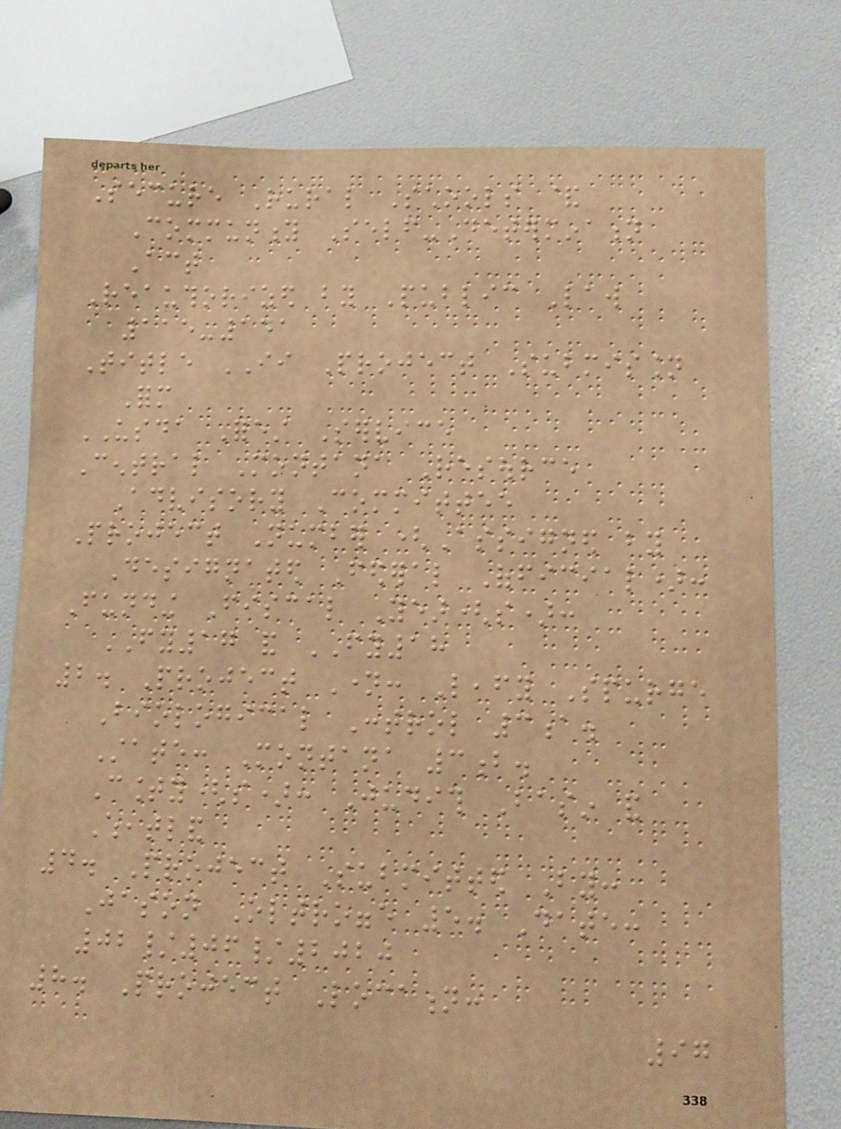Secure Rural Schools &
Community Self-Determination
Act
Reauthorized by Public Law
115-141
Title II Project Submission
Form
USDA Forest Service
Central Montana Resource
Advisory Committee
Project Number (Assigned by
Designated Federal Official):
Funding Fiscal Year(s):
FY17 and FY18
2. Project Name: Leafy Spurge
Biological Control 3a.
State: Montana 3b.
County(s): Judith Basin and
Wheatland
4. Project Submitted By:
Jason Oltrogge 5. Date:
02/06/2020
8. Project Location:
97
